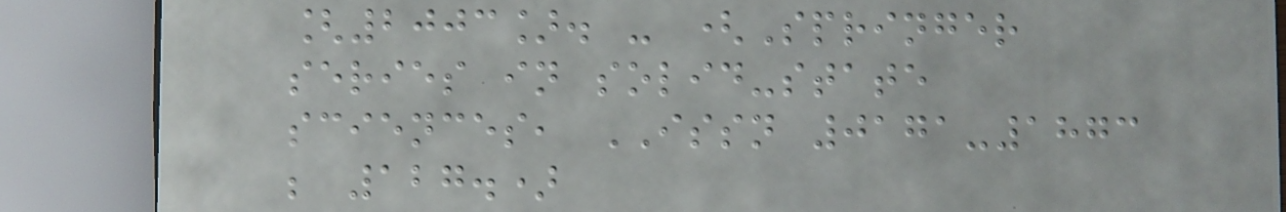[2003]. - (Springer
series in solid-state
sciences, ISSN 0171-1873
; 127.)
